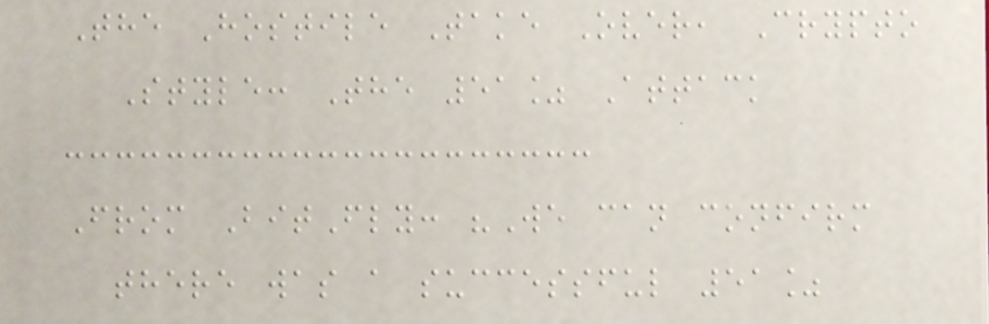The Hostile Take Over, Crypto
Style: The 51% Attack
From BitFly: "We can confirm
there was a successful 51%
